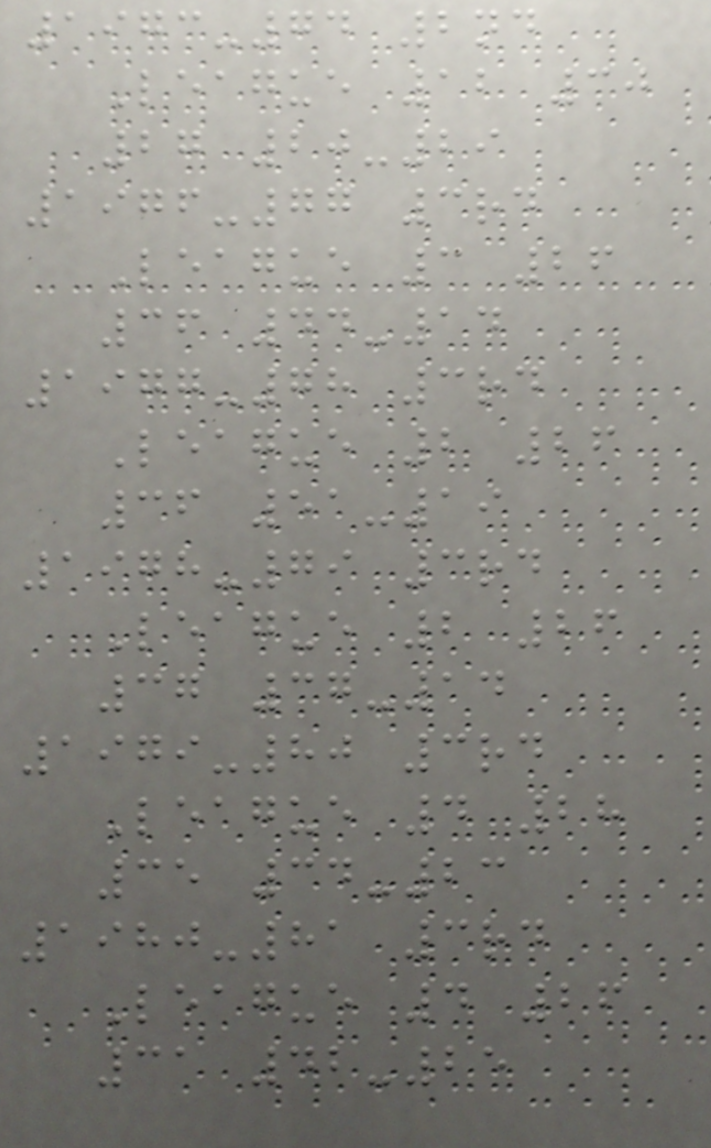1973-74 2nd
League 12 30
27 20-29
1976-77 3rd
League 3 26
36 44-14
1977-78 3rd
League 2 26
36 51-19
1978-79 3rd
League 2 26
37 37-14
1979-80 3rd
League 4 28
35 34-23
1980-81 3rd
League 4 26
31 42-25
